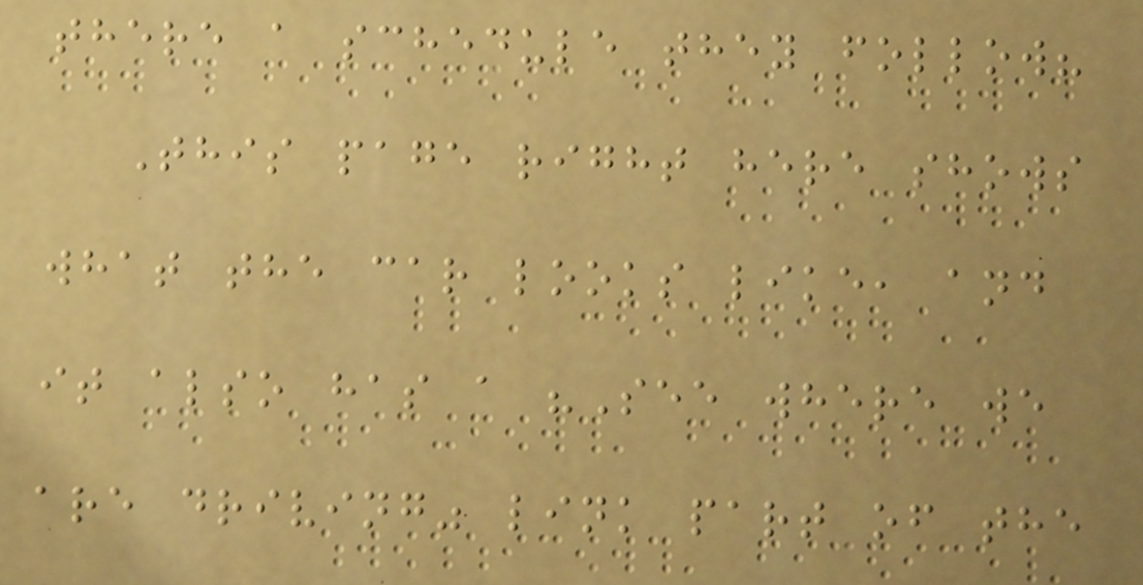there a schedule they follow?
This page right here shows
what the car looks like, and
it also has a "See where we
are driving" link part of the
